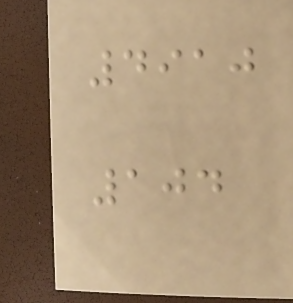4910
104
